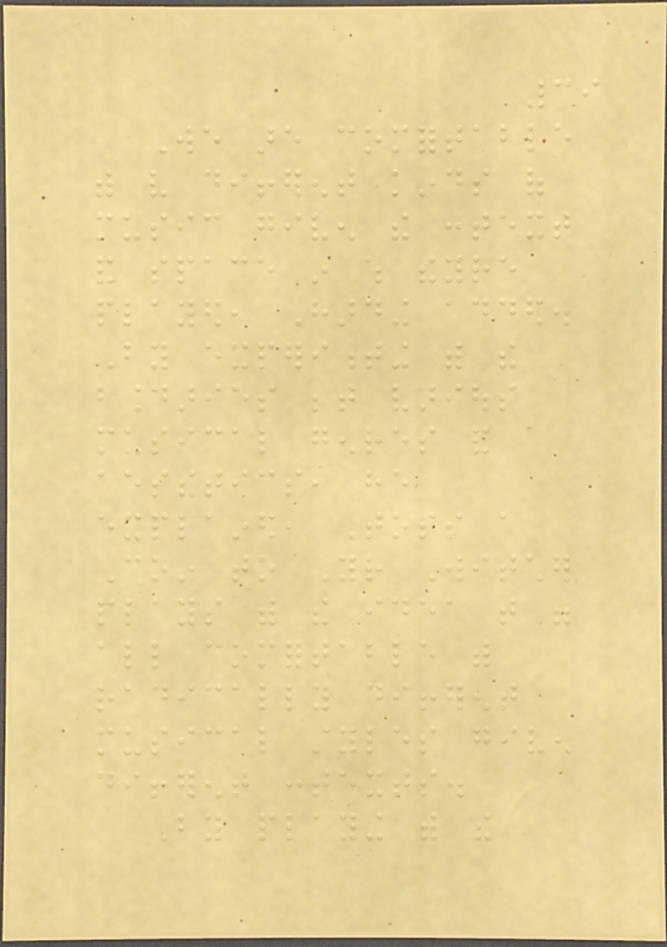39
We are comfortable
with very different kinds of
music given the context
and space in which theyre
played, Harding added.
By experimenting with the
boundaries between various
musical genres and
aesthetics, he
explained, Toss a
Coin to Your Witcher
plays with the idea that were
all comfortable with
radically different
musical styles given
different contexts.
By playing with the
